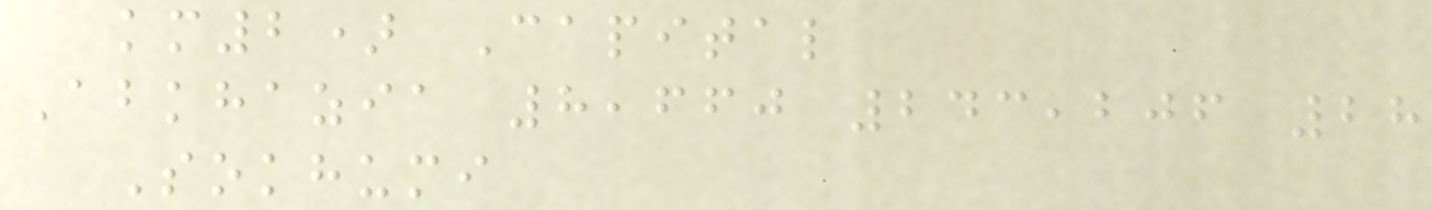km2) Capital
Abkhazia 8,660 243,206 28
Sokhumi
